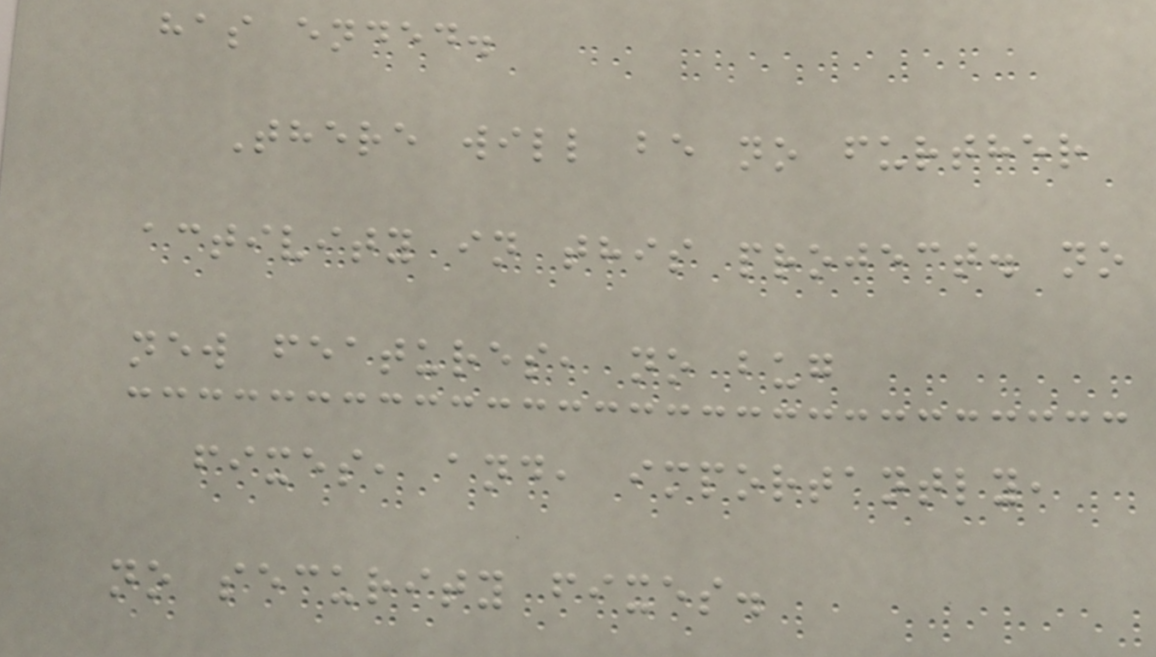has ended.
There will be no further
activity in this project. no
new features, no bug
fixes, and, importantly,
no security fixes.
